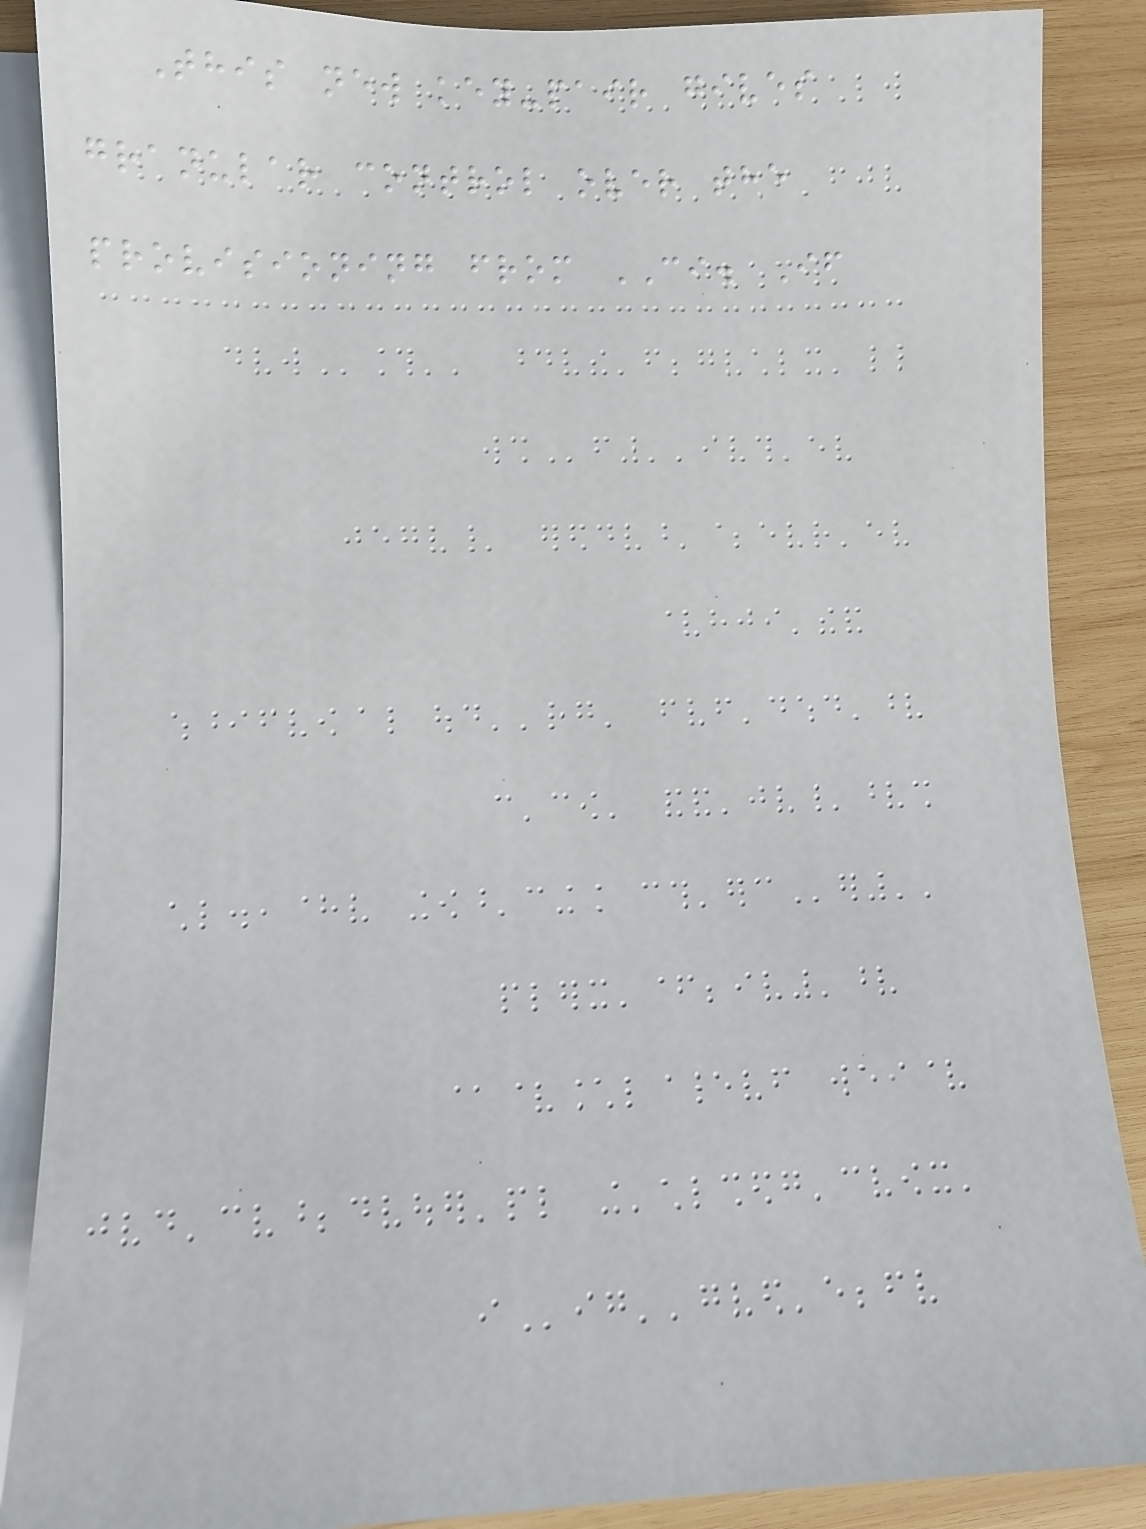This new key-pair gives
granular control over the
provisioning from CI. If
